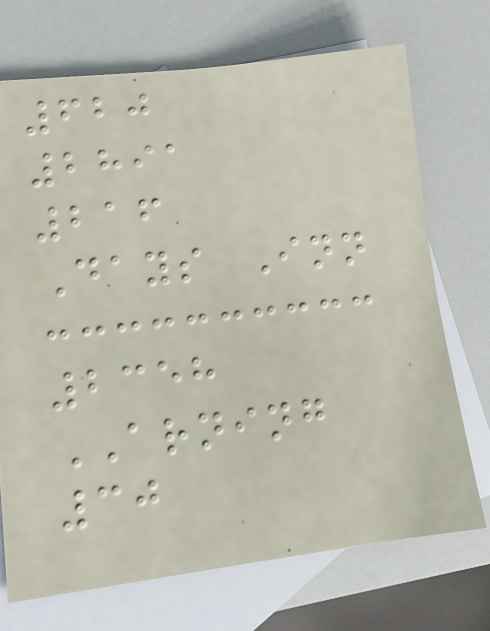620
2891
216
Days Inn
2358
ARNING
30
